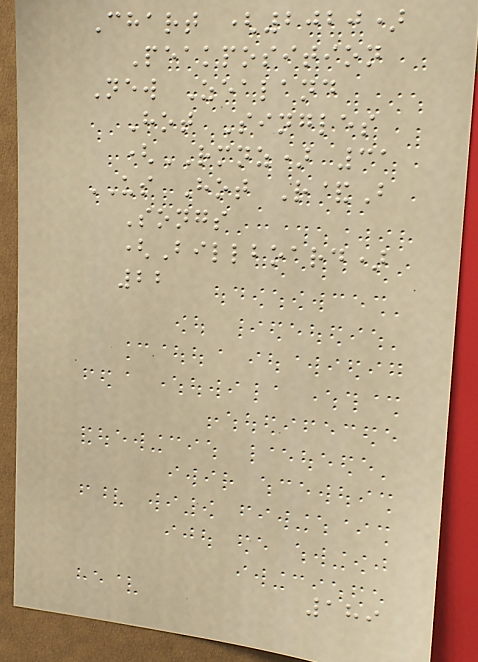Chart (2020)
Peakposition
New Zealand
Hot Singles
(RMNZ) 31
US Hot R&B
Songs
(Billboard)
22
189
